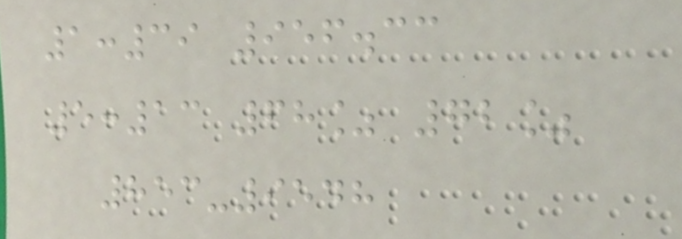1:39 956.33
5:13 68% 72%
853-9548
